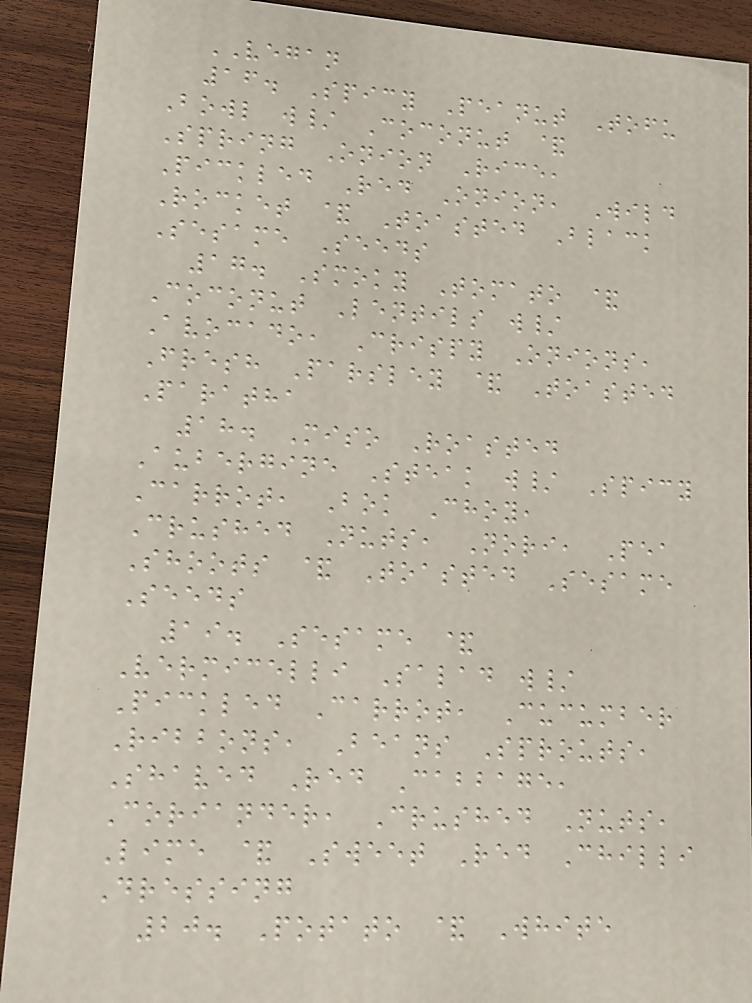VEGAN
16. Spicy Peanut Tofu
Bowl w/ Coconut &
Spring Onion Rice,
Pickled Red Onion, Wild
Rocket & Toasted Black
Sesame Seeds
17. Smoky Tomato &
Coconut Lentils w/
Avocado, Crispy Onions,
Fresh Parsley & Toasted
Paratha
18. Miso Roasted
Aubergine Steak w/ Spicy
Carrot, Bok Choy,
Crushed Nuts, Nori, Pea
Shoots & Toasted Sesame
Seeds
19. Sesame &
Vermicelli Salad w/
Pickled Carrot, Cucumber
Ribbons, Beans Sprouts,
Shaved Red Cabbage,
Coriander, Crushed Nuts,
Lime & Sweet Red Chilli
Dressing
20. Potato & White
